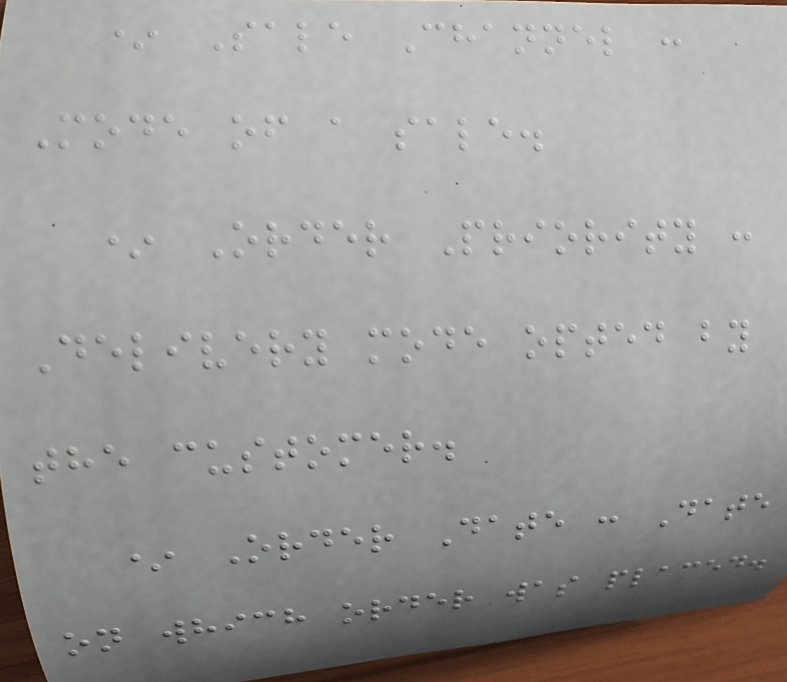* Sale Channel :
Mode of a sale.
* Order Priority :
Delivery mode opted by
the customer.
* Order Date : Date
on which order was placed.
